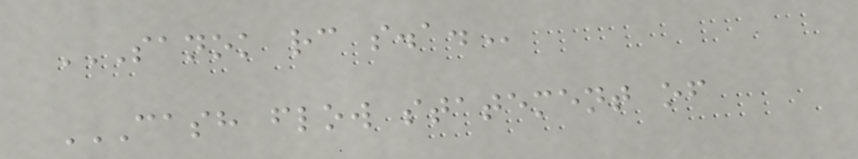SANOK RC S.A.
CASH FLOW STATEMENT OF
